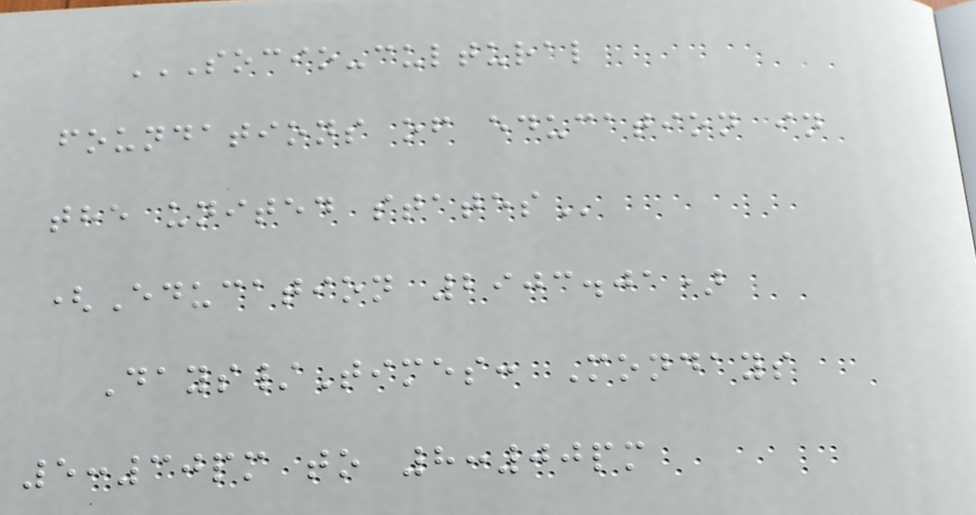SOCIO-CULTURAL
FOUNDATIONS OF EDUCATION IN
THE UNITED STATES
(Education 2903.01)
Days/Times: Mondays
5:30pm to 8:00pm
